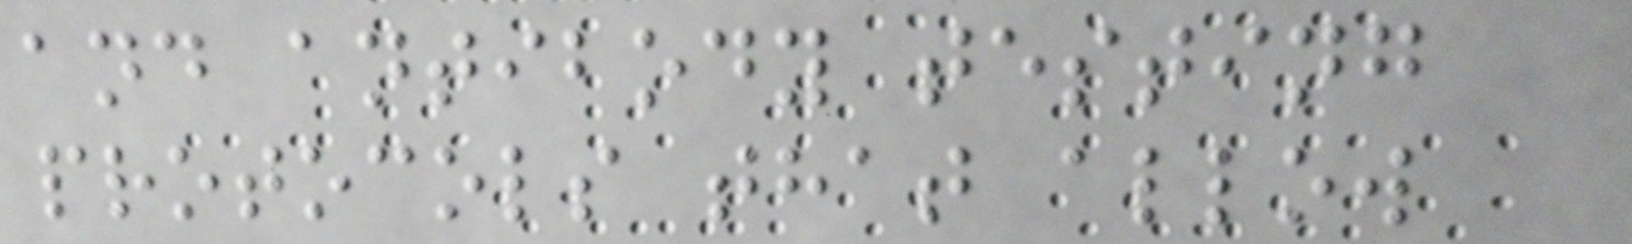and antibody testing
protocols that allow
